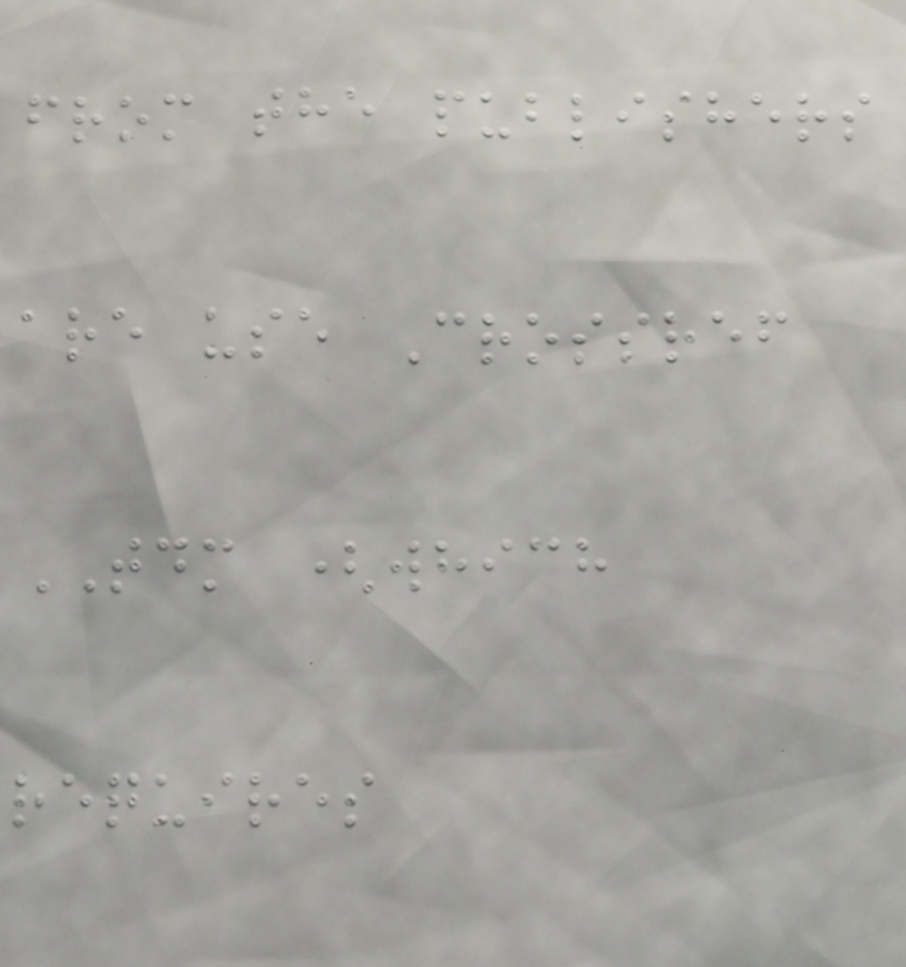from the publishers
are use Crossref
TDM (which
requires
